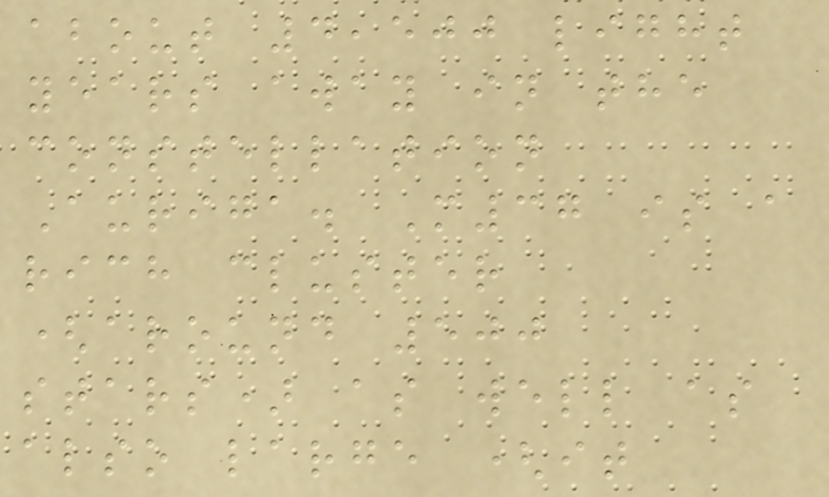about 4,500 light
years away in the
constellation
Auriga. M37 is a
rich cluster
(around 500
stars) as well as
also large (it
